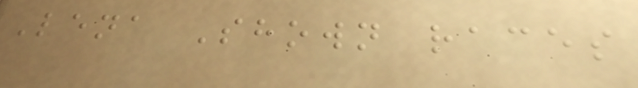Lena Shown races
